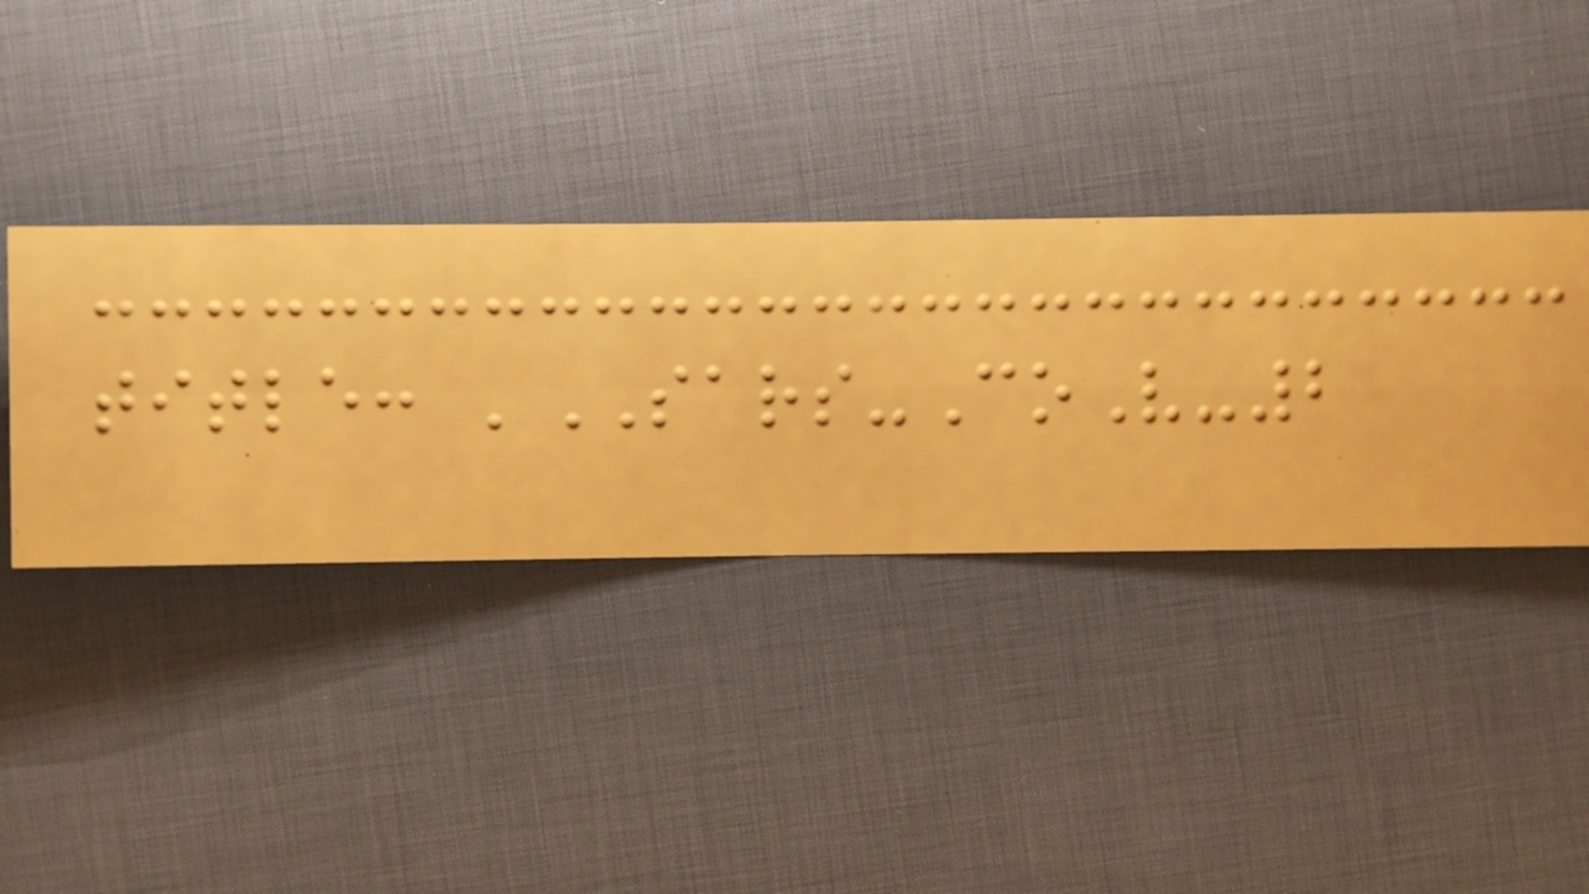title: 'SARS-CoV-2
